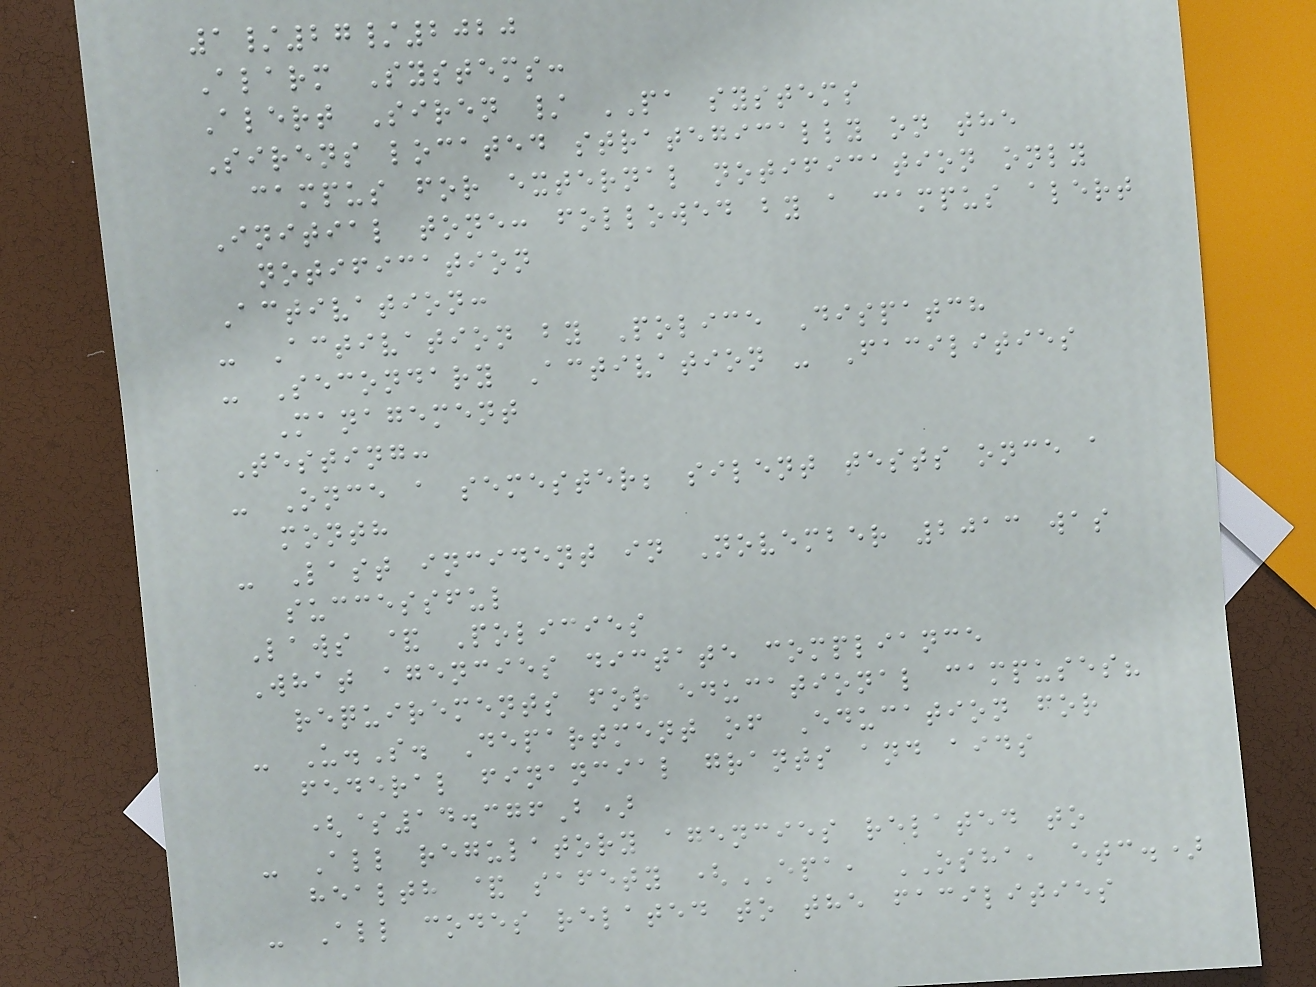1/27/2020
Alarm Systems:
Alert Siren / PA systems
Sirens located strategically on the
campus for external notification only
Initial tone: followed by a campus alert
notification
Activation:
- Activation by Police Dispatch
- Secondary Activation - Facilities
Management
Testing:
- Once a semester; silent tests once a
month
- Last incident in November 2013 was
successful
Laws & Policies
What agencies dictate compliance
requirements for educational campuses?
- U.S. Department of Education for
federal financial grants and aids
($14.376B)
- All regulatory agencies related to
health & safety (EPA, OSHA, etc.)
- All codes related to the facilities
